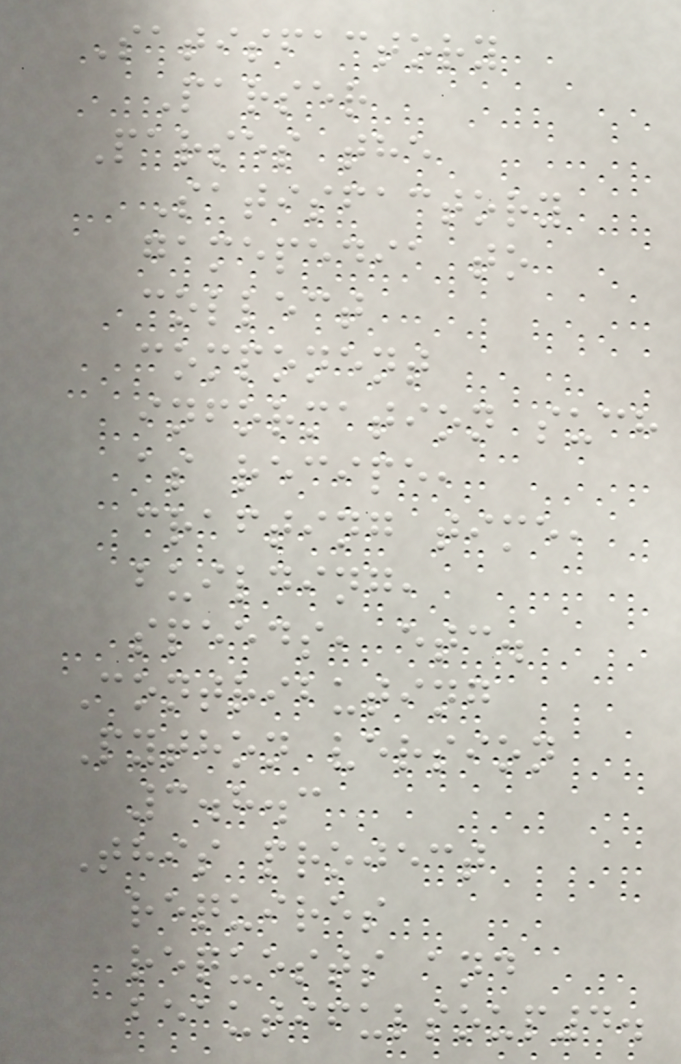Satisfactory
Parser
Parses the
Satisfactory
gamepedia to
collect
component
information such
as recipe,
crafting time,
building,
speeds, etc.
Contributing
Python version
3.8.3
This project
requires
requests and
beautifulsoup4.
